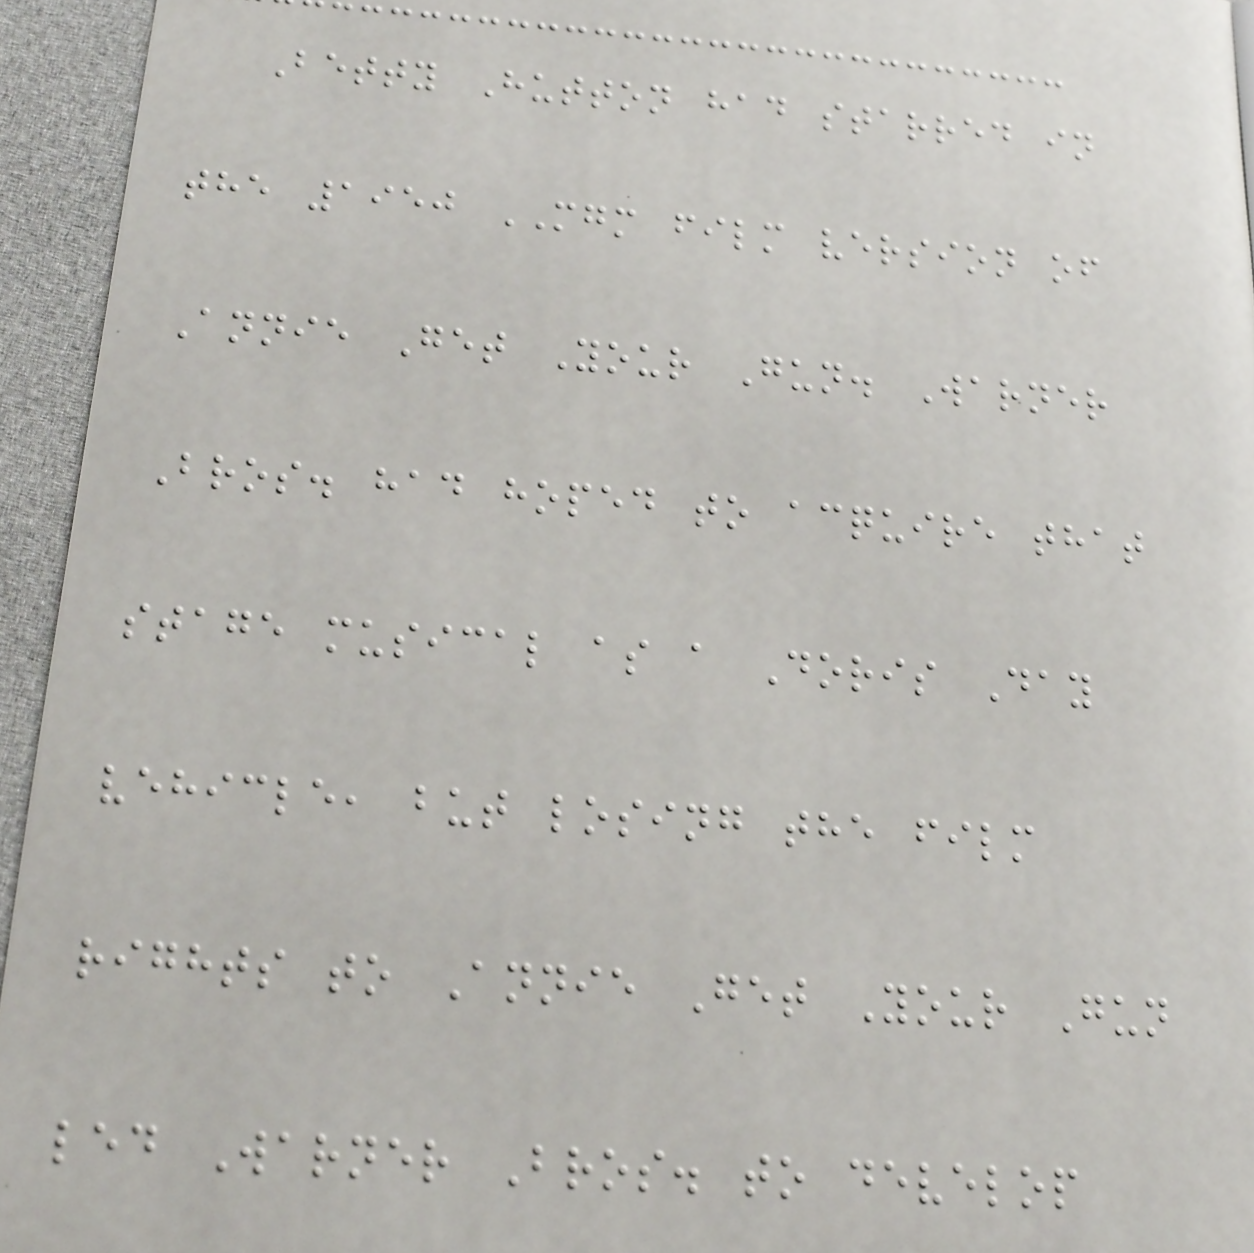Betty Hutton had starred in
the 1950 MGM film version of
Annie Get Your Gun. Warner
Bros. had hoped to acquire that
stage musical as a Doris Day
vehicle, but losing the film
rights to Annie Get Your Gun
led Warner Bros. to develop
